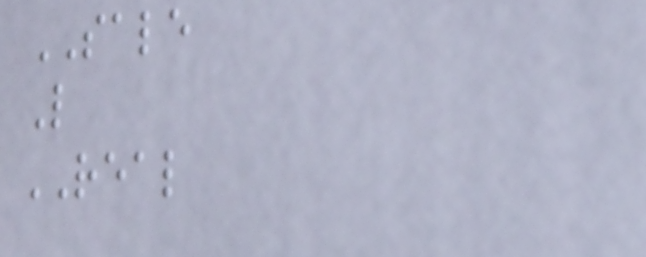SALE
L
REAL
